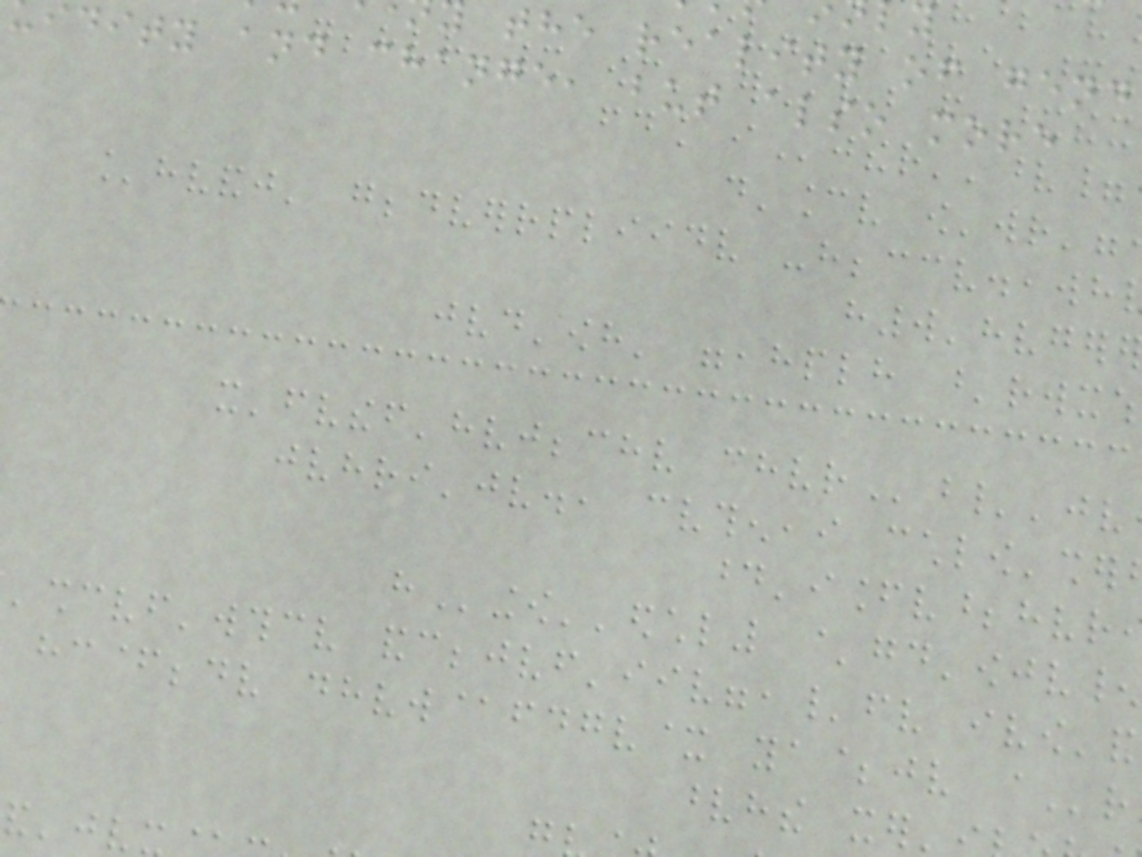the reality of gend
idity and change, but also more
